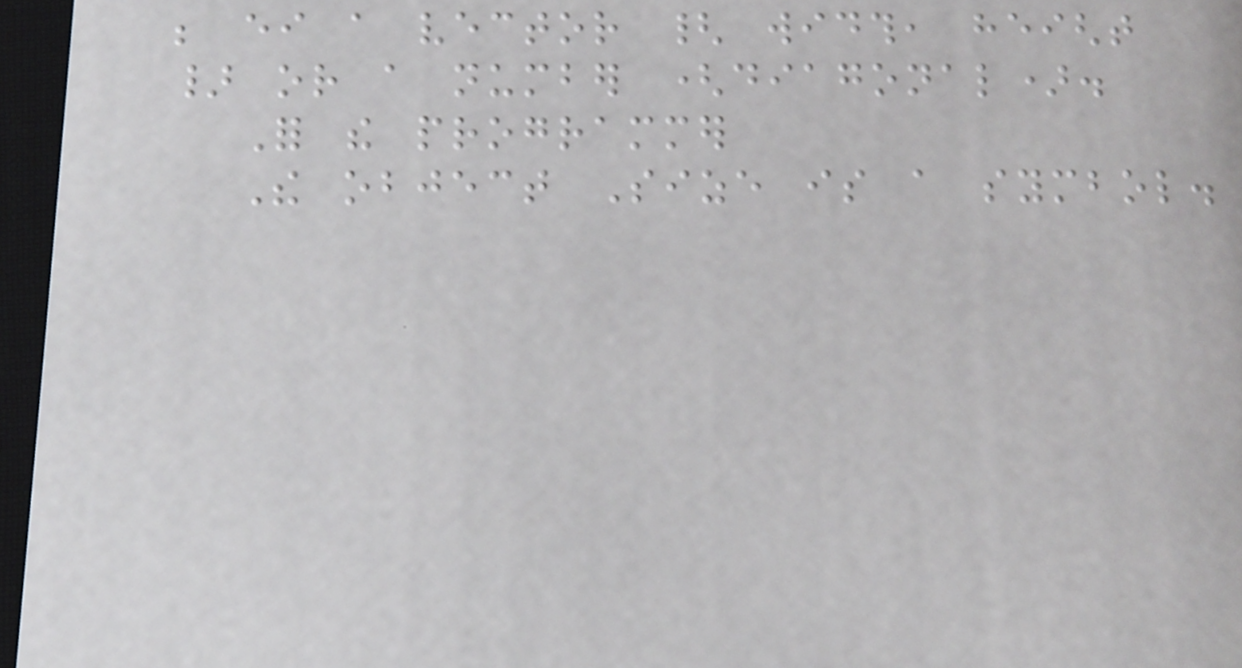be either a vector { width, height
} or a number (diagonal).
For the programmer
The object Size is a symbol.
